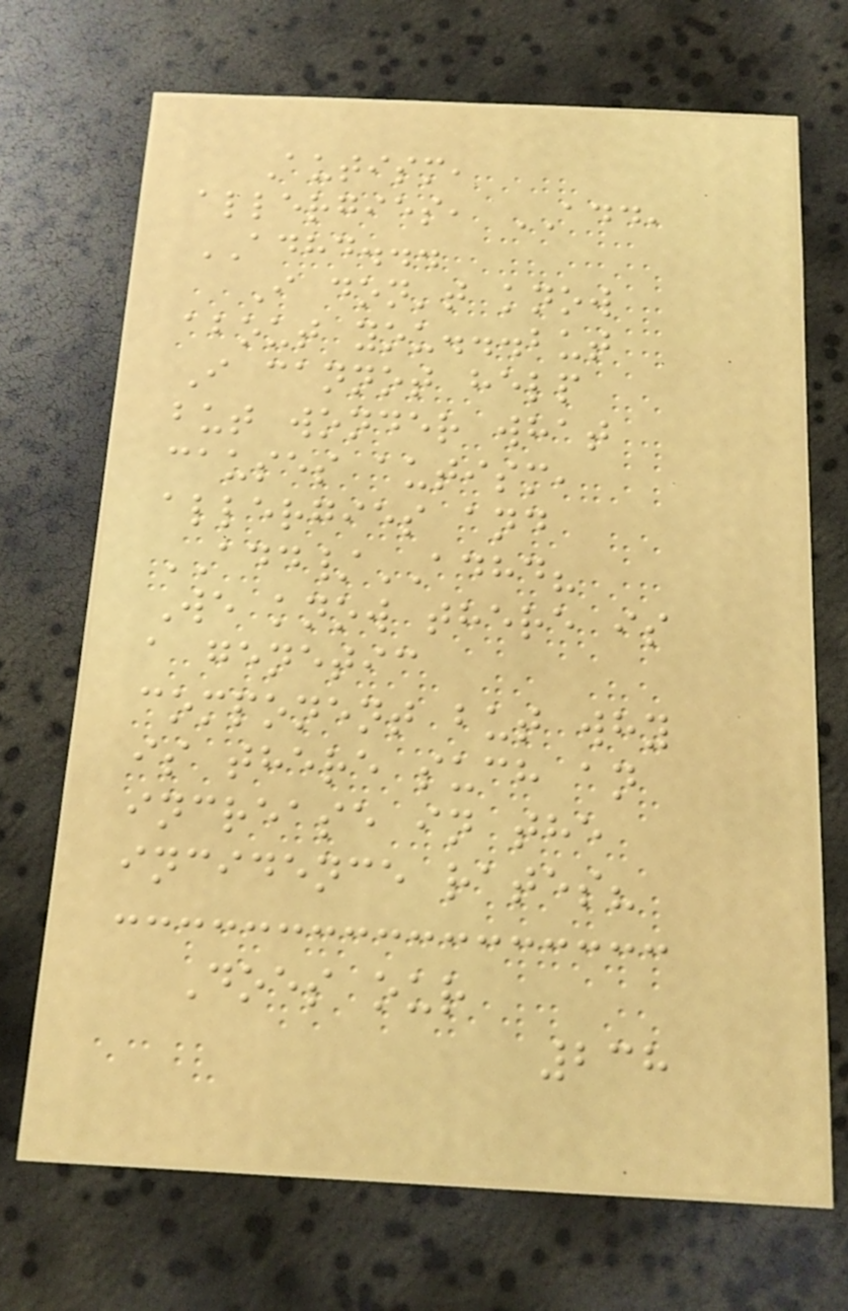Autism,
allergies, ADD,
ADHD...
I don't know
about you...but
I cannot help
but wonder what
causes autism,
allergies and
ADD/ADHD?
We know there is
a genetic
component but why
is there such an
increase in the
incidence rates?
Does our
238
